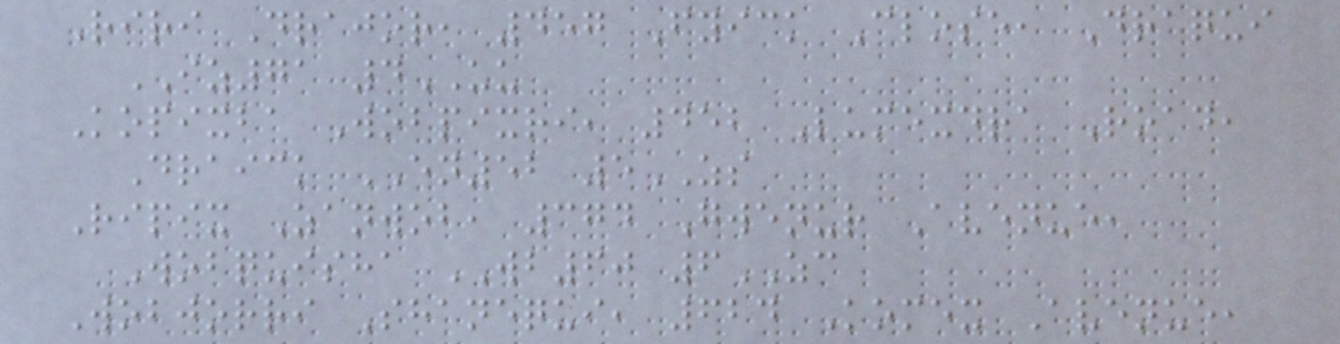Riri Drajor, 457 Fyick Close, Draqui
IZ71 4UU
Kopixba Wobpixri, 452 Lumexdra Road,
Draick EN52 5ZS
Ripix Zanwob, 374 Gwenur Avenue,
Wobquisha WB60 6ZC
Wobjorri Shanequi, 624 Komex Avenue,
